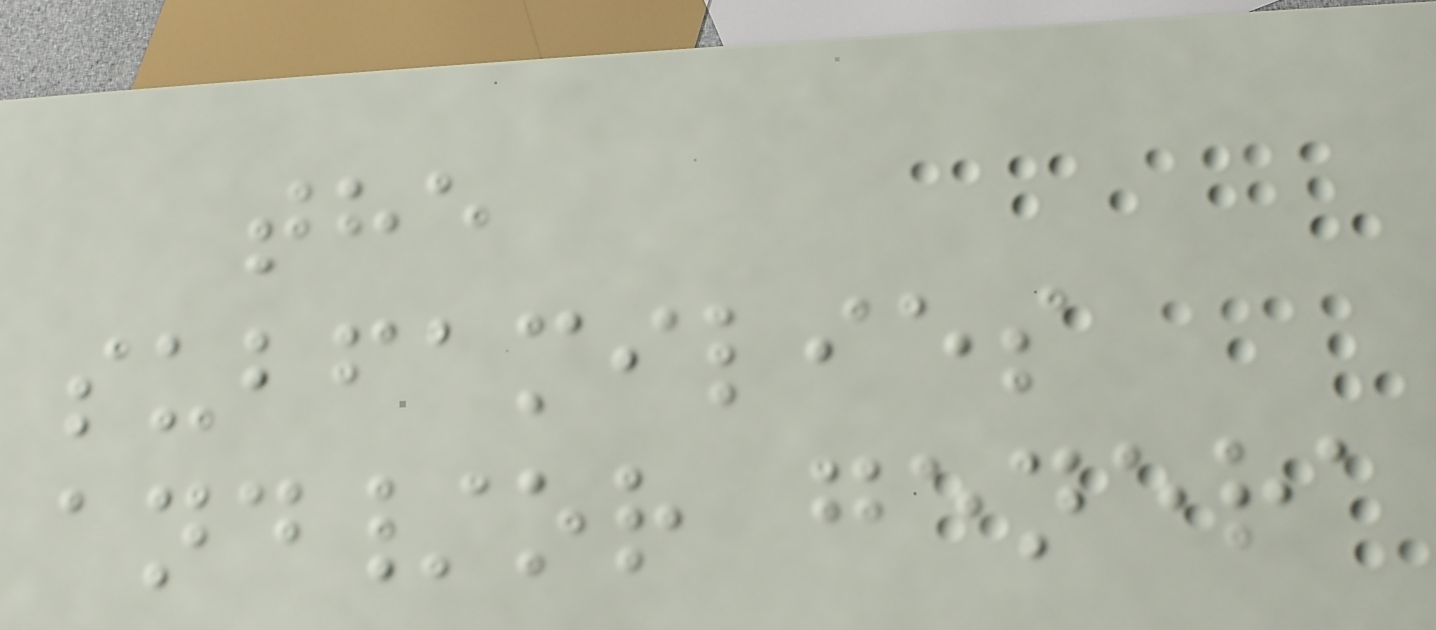the
subfamilies
and/or genera
